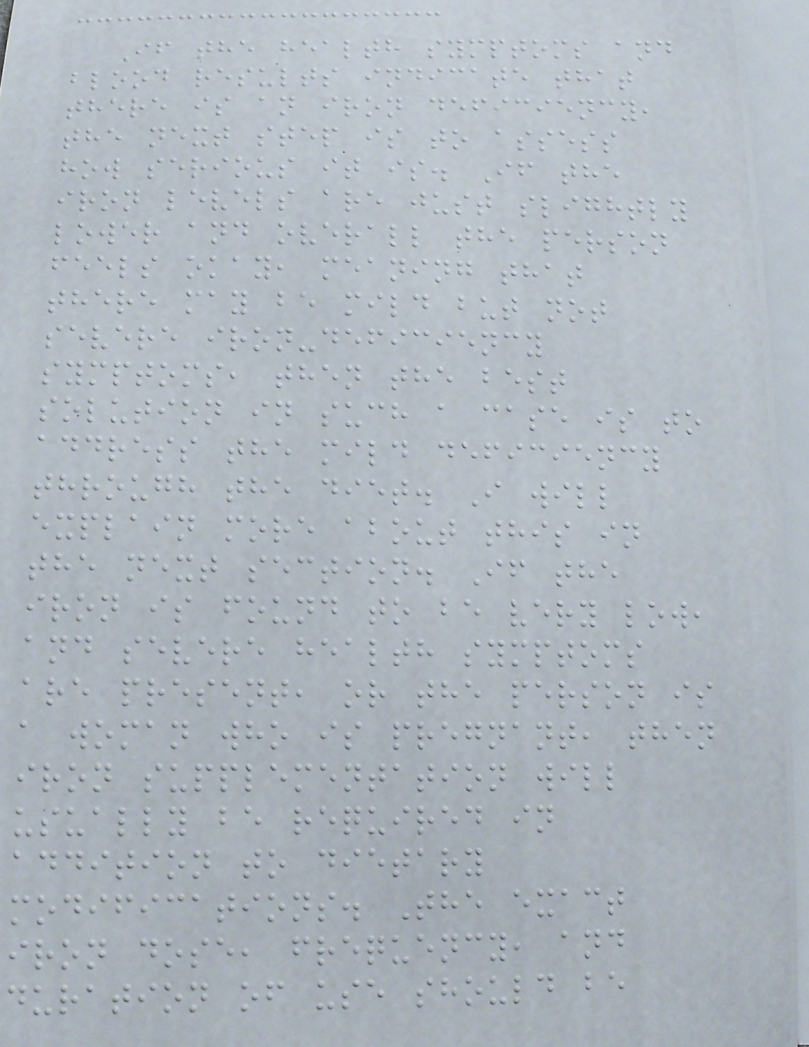If the health symptoms and
blood results indicate that
there is an iron deficiency,
the next step is to assess
how serious it is. If the
iron levels are just slightly
lower and overall the person
feels okay, meaning that
there may be mild but not
severe iron-deficiency
symptoms, then the best
solution in such a case is to
address the mild deficiency
through the diet. I will
explain more about this in
the next section. If the
iron is found to be very low,
and severe health symptoms
are present, or the person is
a woman who is pregnant, then
iron supplementation will
usually be required in
addition to dietary
modifications. The exact
iron dose, frequency, and
duration of use should be
